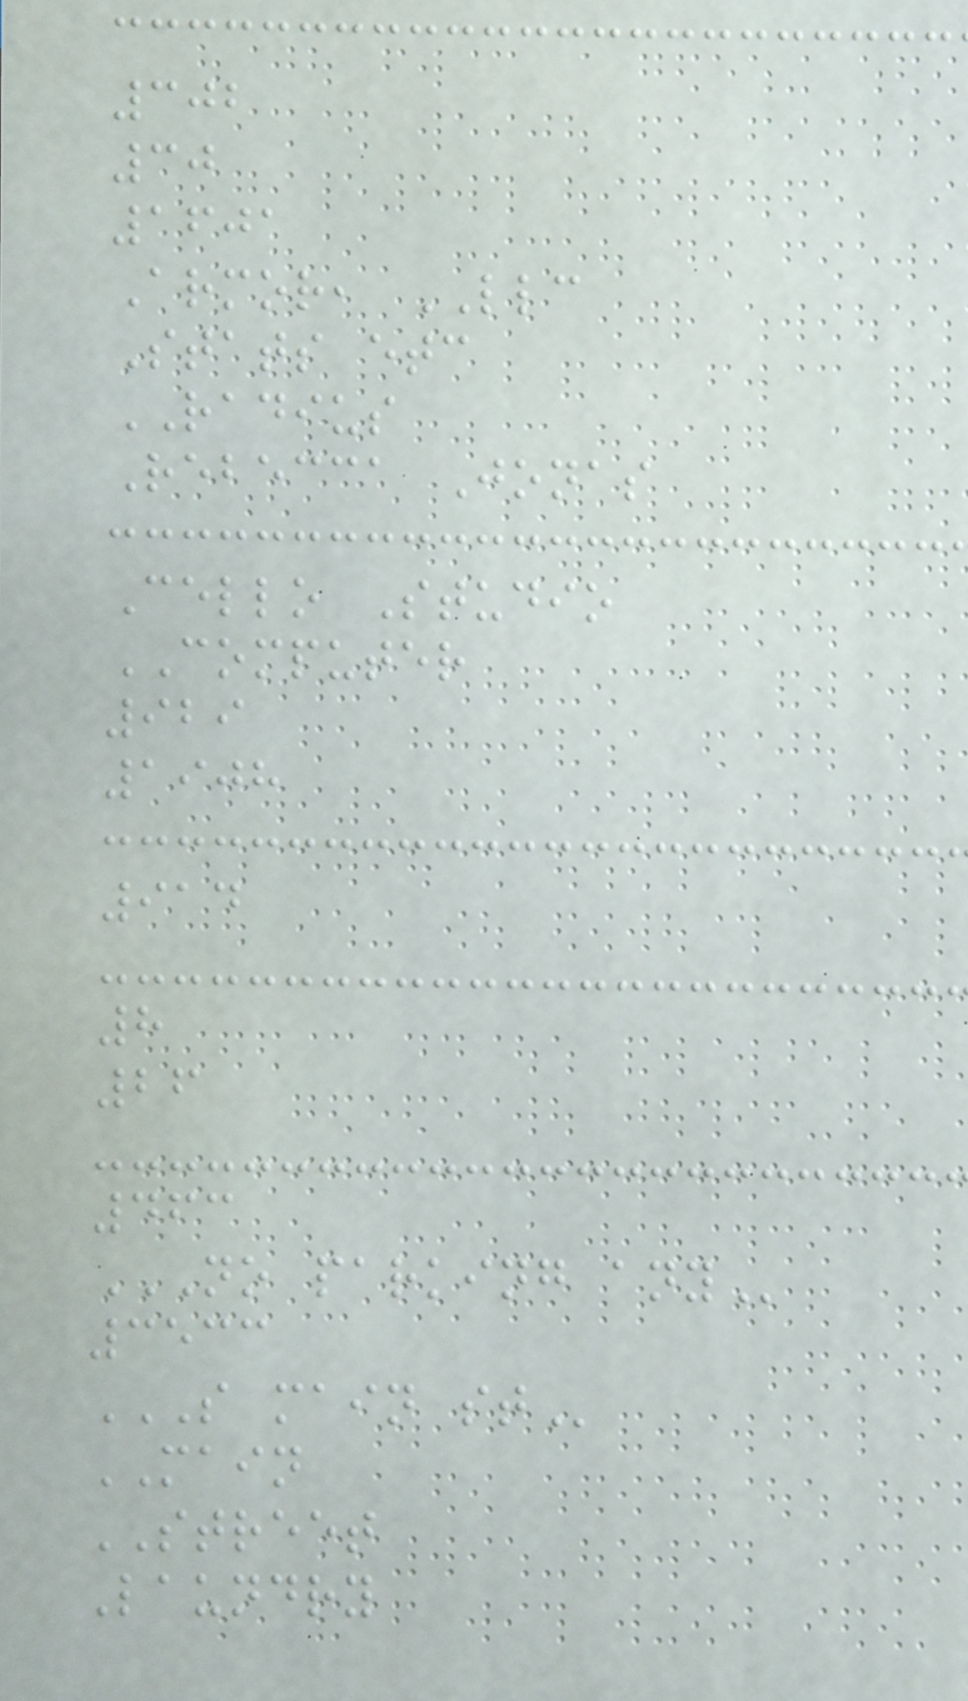302
30
1601
Armor, LLC
Stats etc
RADIUS
Rebecca Jonas
Cello Studio
COMPUTER
929
1908
914
8
26
463
NO PARKING ANY
3533
S MAIN ST
MAIN
STREET
Laundry
